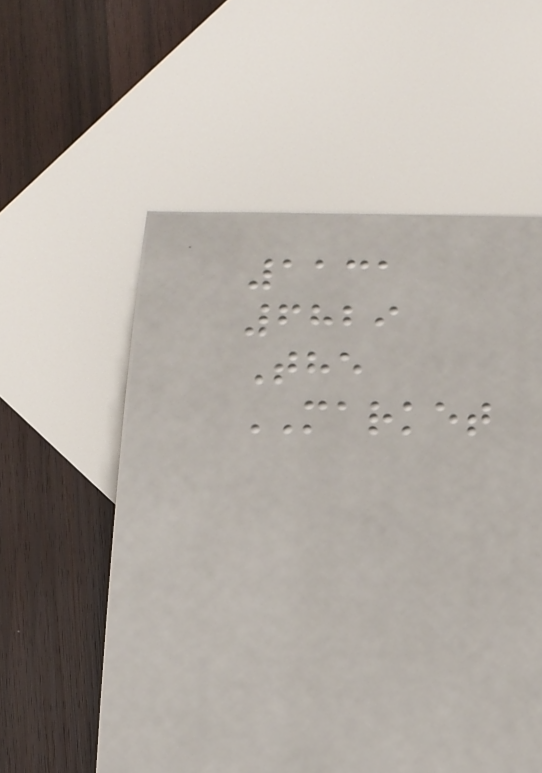1131
6829
The
MARKET
